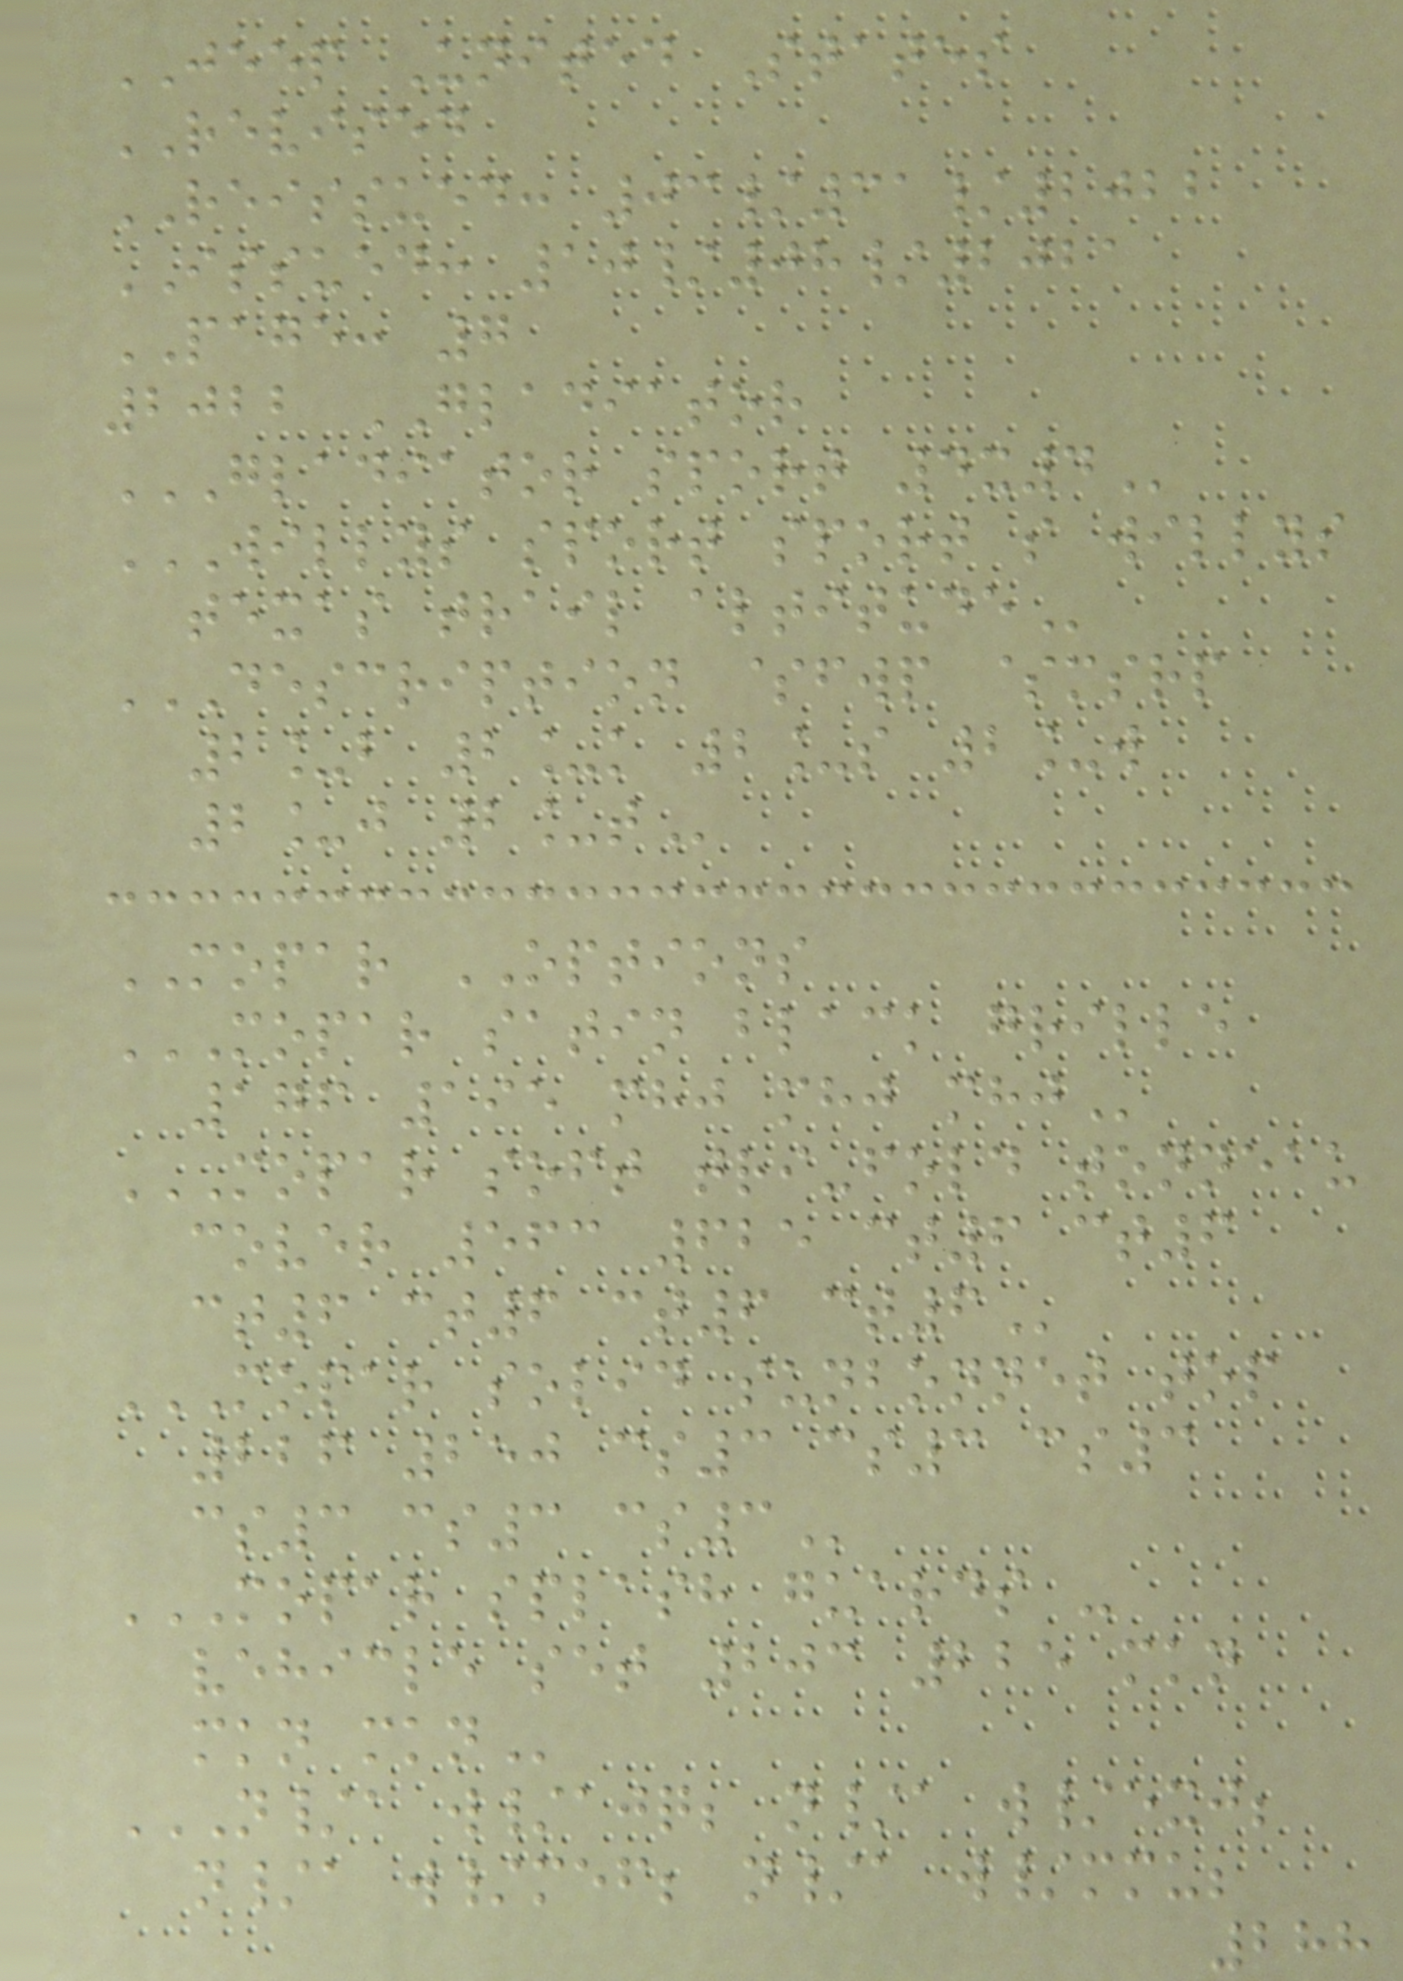JEEP United States
REVISED
REISSUED: 03/31/2022
ISSUED: 10/08/2021
PAGE: 7
2022 GLADIATOR
GLADIATOR SPORT 4X4
WILLYS SPORT SPORT S WILLYS
TEXAS TRAIL ALTITUDE
DESCRIPTION $FWP $MSRP
2_B 2_K 2_S 2_W
2_J 2_T
MOPAR OPTIONS
MOPAR SATIN BLACK GRILLE
176 195 MHJ MHJ MHJ
MOPAR SOFT TRI-FOLD TONNEAU
COVER 563 625 CT6 CT6
CT6 CT6 CT6 CT6
MOPAR SOLID SUNBONNET TOP
226 250 CS3 CS3 CS3
CS3 CS3 CS3
MOPAR SPLASH GUARDS -
VEHICLE SET 203 225 MKN
MKN MKN
N/A W/AJQ; N/A W/EXJ;
N/A W/MEF; N/A W/MMU;
288
